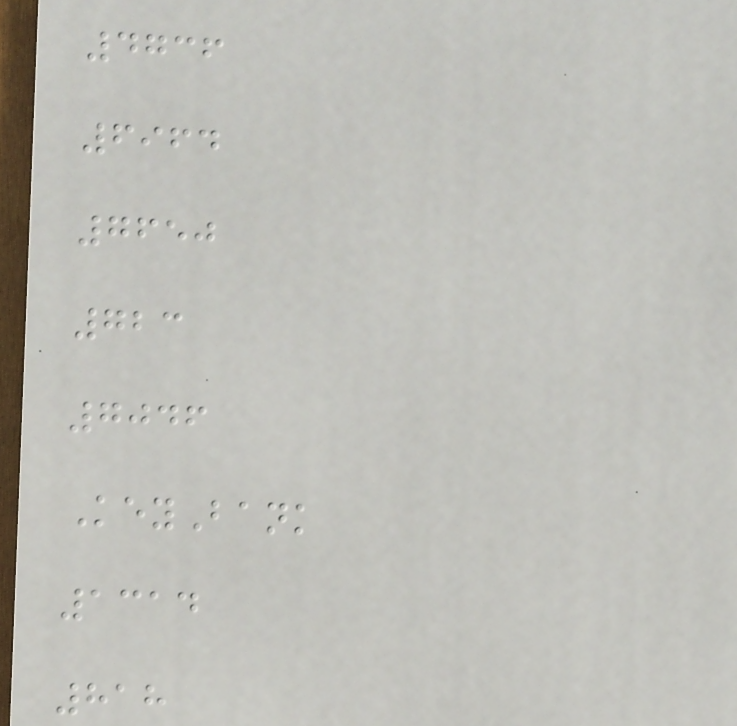4736
6964
7650
723
7046
KeyBank
1314
818
